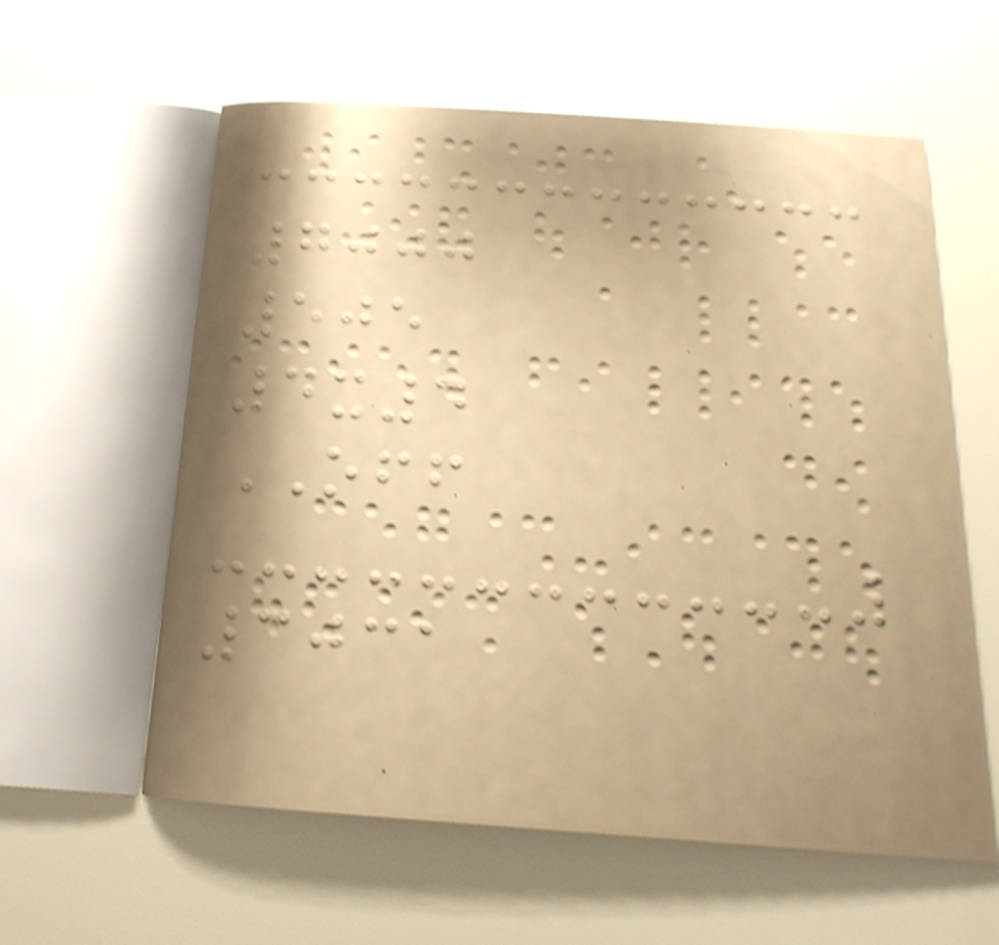7000
505
4x4
OFF
3031
